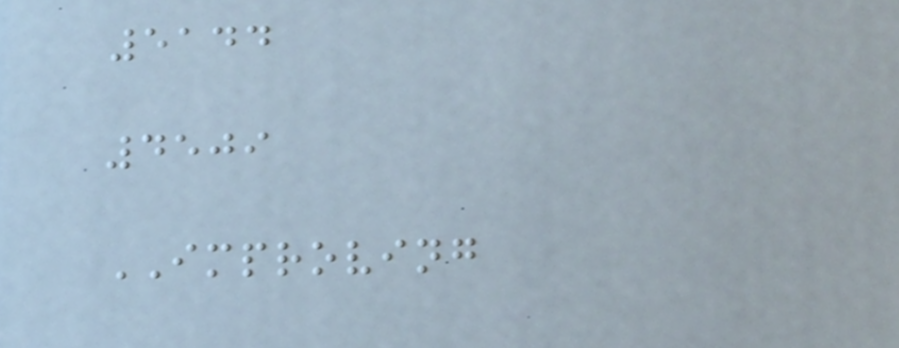5144
4509
IMPROVING
